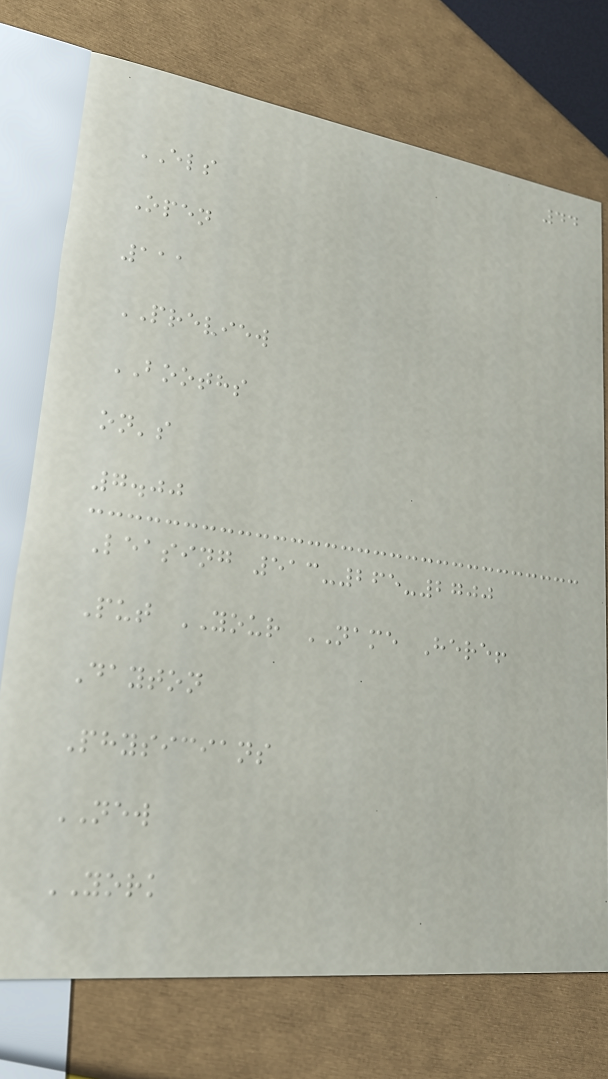44
ELS
Open
111
PREVIEW
BOOTHS
on's
7.00
Leasing 513-265-2700
Put YOUR NAME Here!
Dayton
Physicians
NEW
YORK
